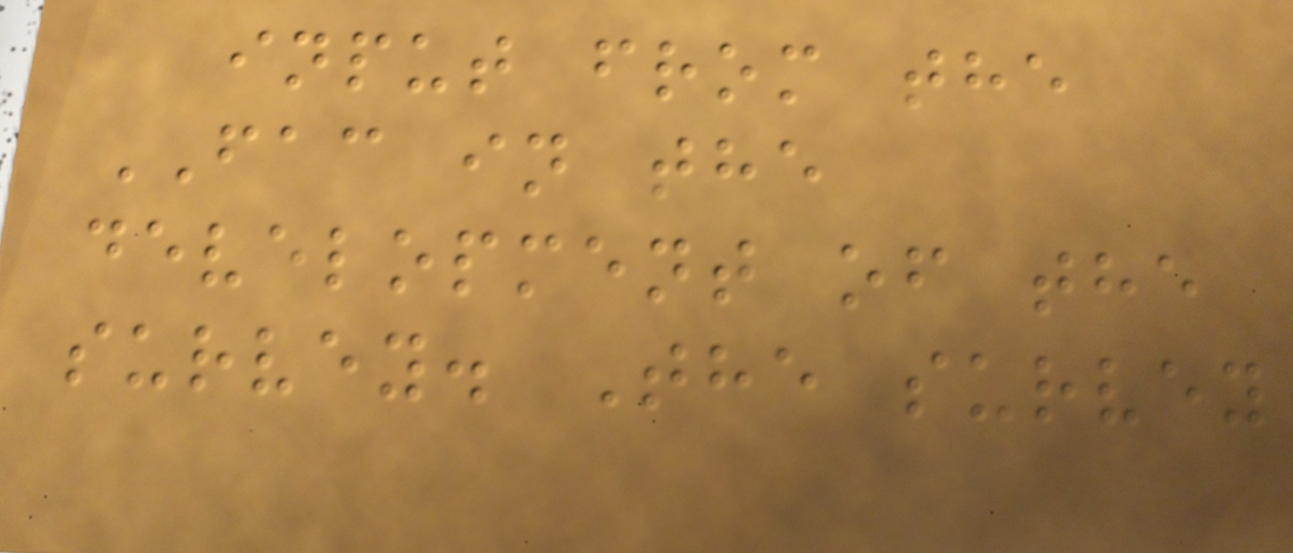input from the
FAC in the
development of the
survey. The survey
